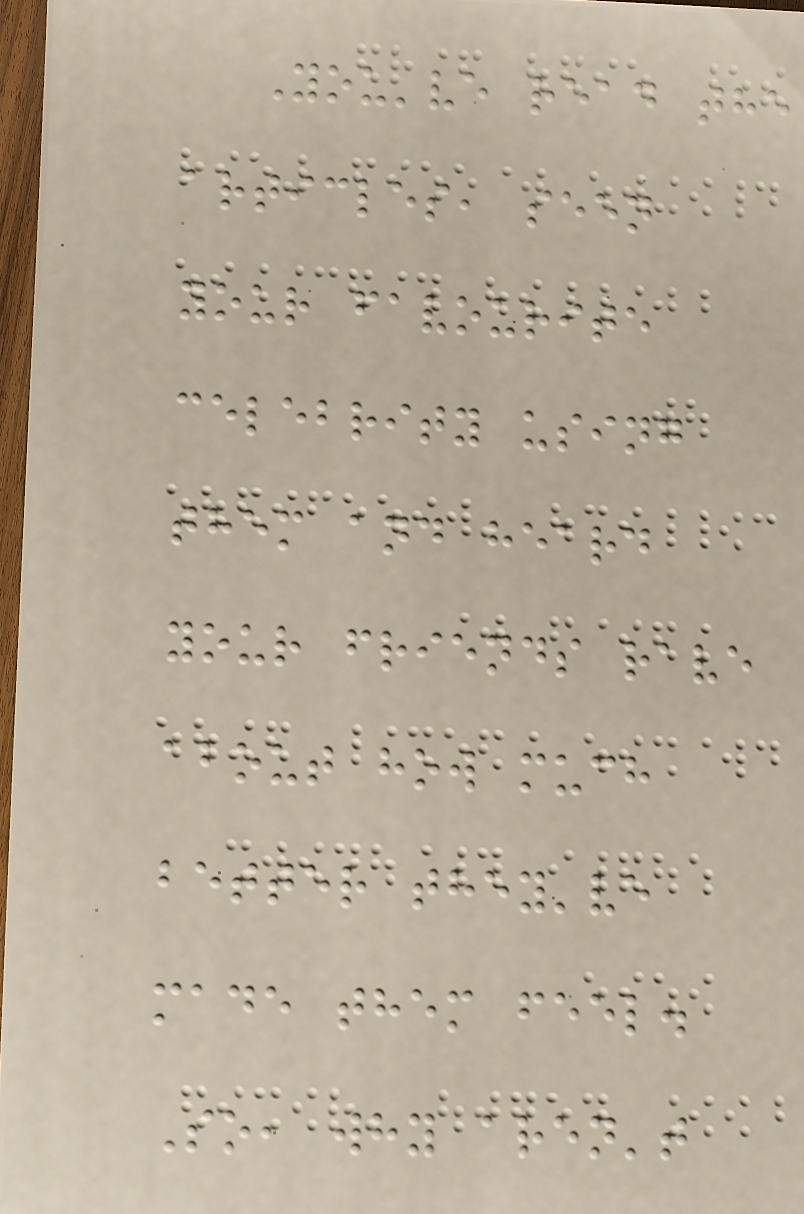You've read the
articles, seen
your favourite
celebrity using
them and heard
your friends rave
about how much
better they've
made them feel.
So, why aren't
